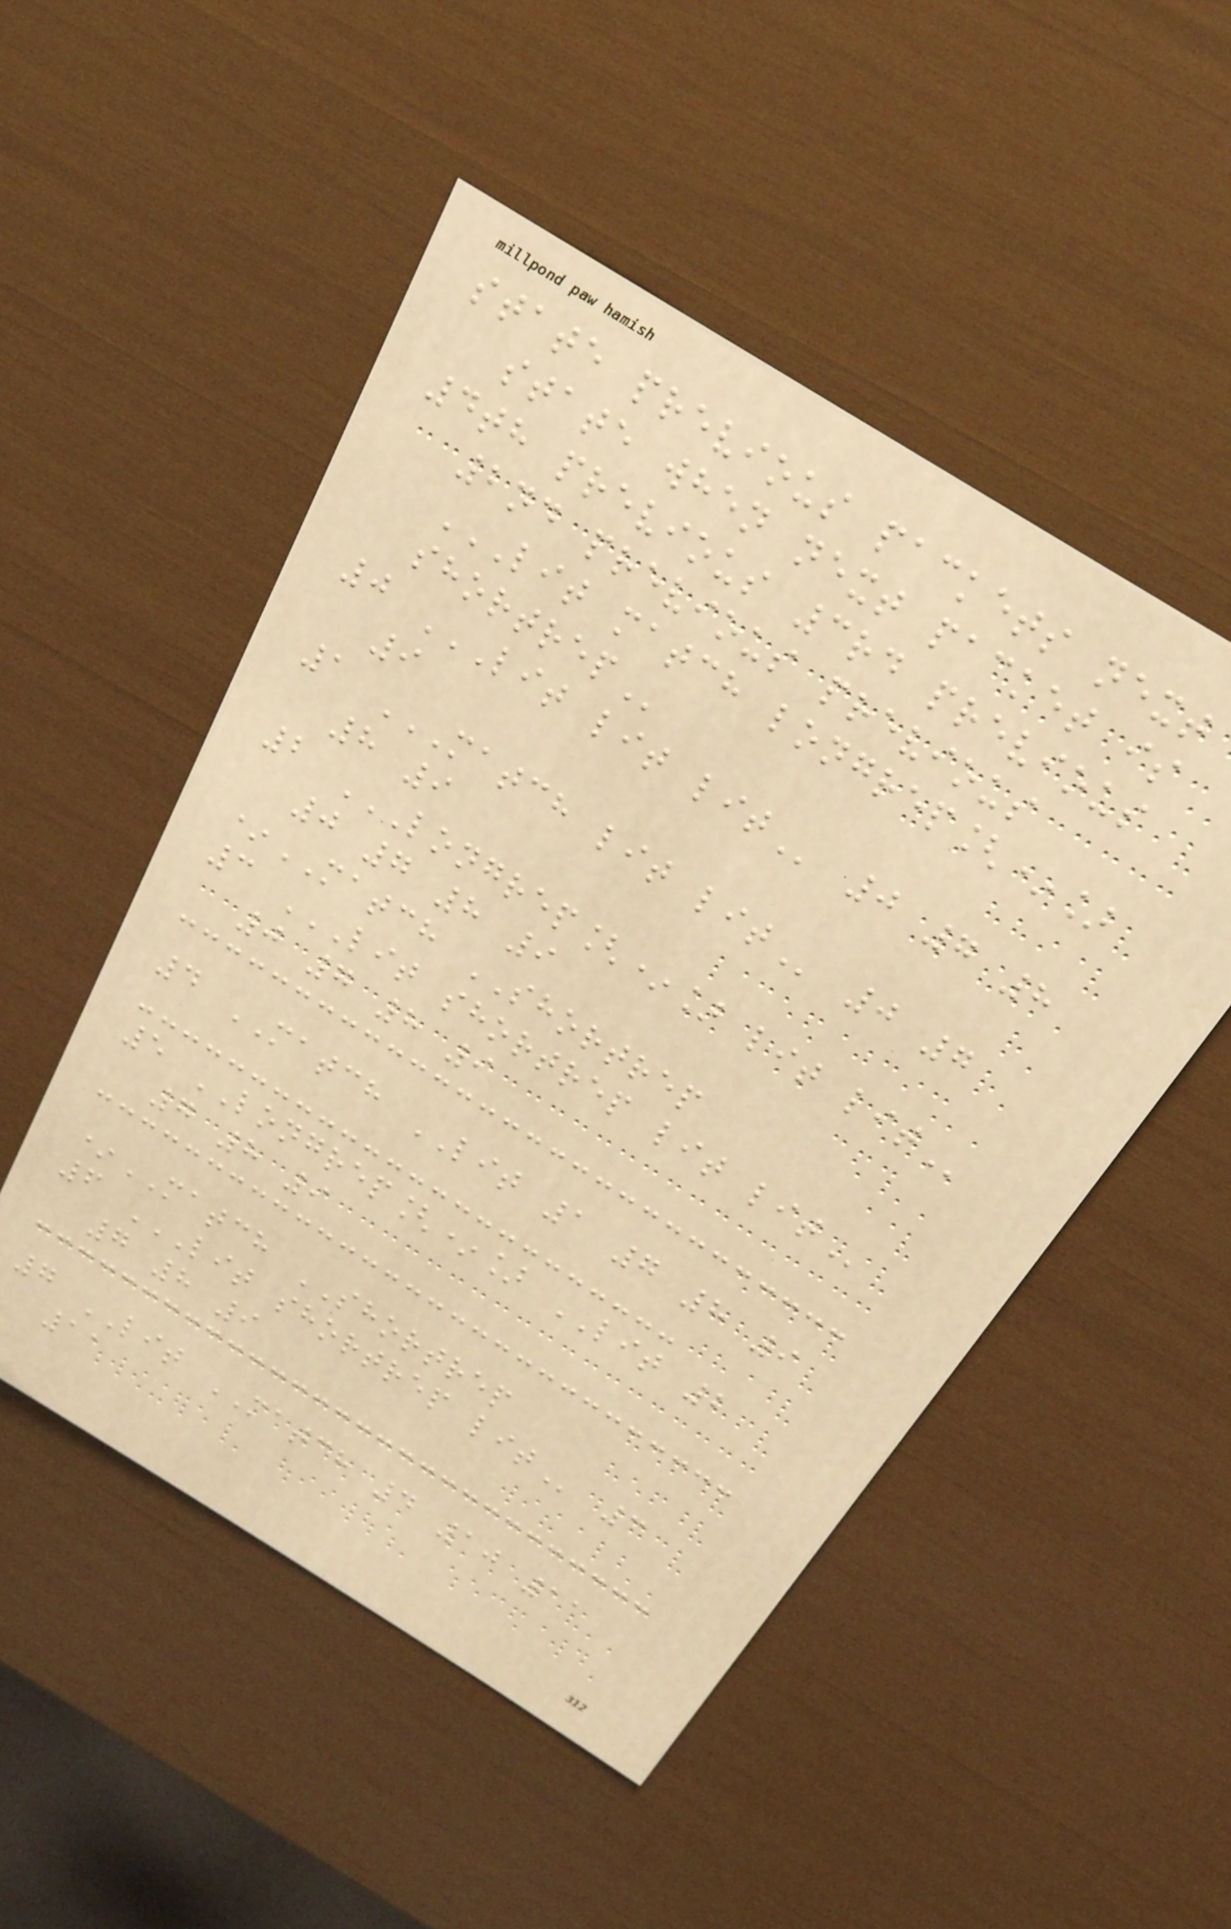state previous packets next
state when next packet is
4th previous 3rd previous
2nd previous previous
LIT MATCH LONGREP[*]
SHORTREP
0 LIT LIT LIT 0 7 8
9
1 MATCH LIT LIT 0 7
8 9
2 LONGREP[*] LIT LIT
0 7 8 9
*MATCH SHORTREP
3 LIT SHORTREP LIT LIT
0 7 8 9
4 MATCH LIT 1 7 8 9
5 LONGREP[*] LIT 2
7 8 9
*MATCH SHORTREP
6 LIT SHORTREP LIT 3
7 8 9
7 LIT MATCH 4 10 11
11
